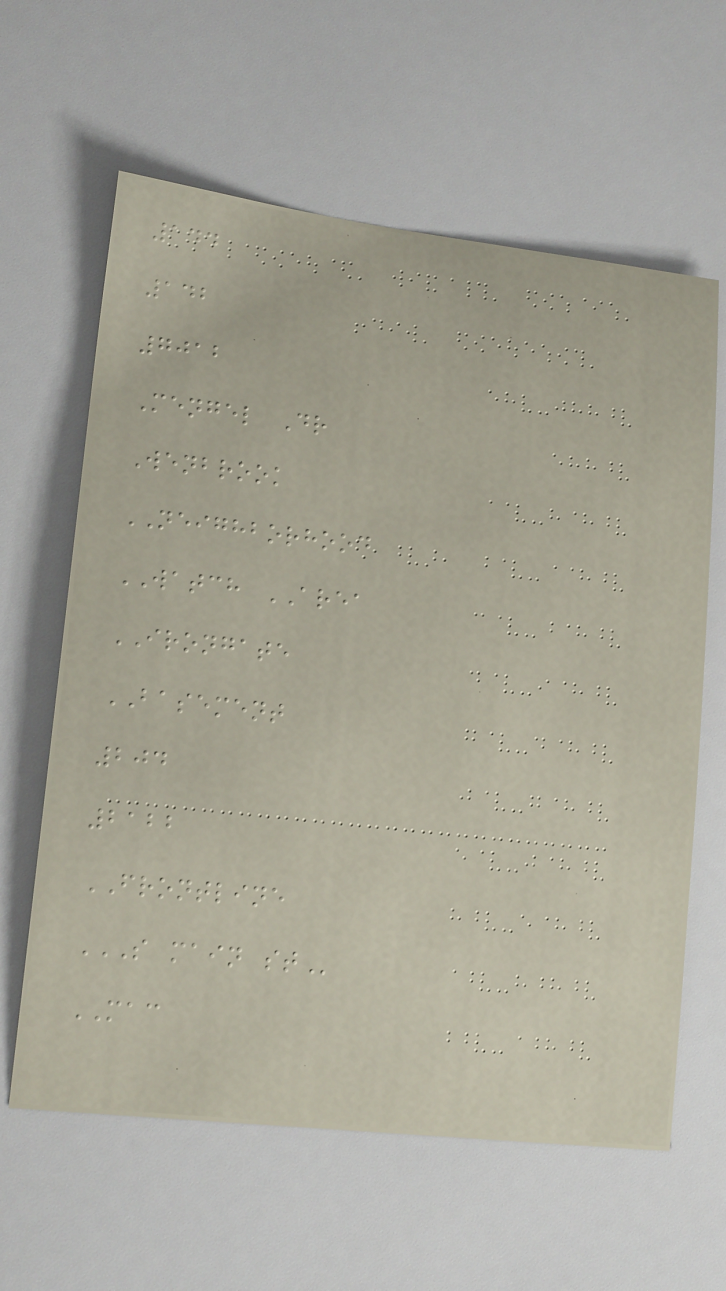144
142
7012
Mengel Dr
Wenbrook
NEIGHBORHOOD
WATCH AREA
IRONGATE
BASEMENT
204
2122
FRONTLINE
S MAIN ST
MAC
